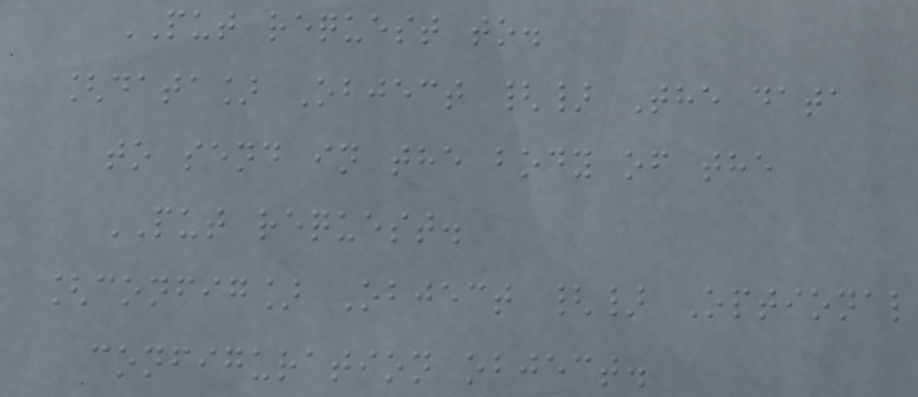PUT request to.
[data] Object {} The data
to send in the body of the
PUT request.
[config] Object {} Optional
configuration object.
